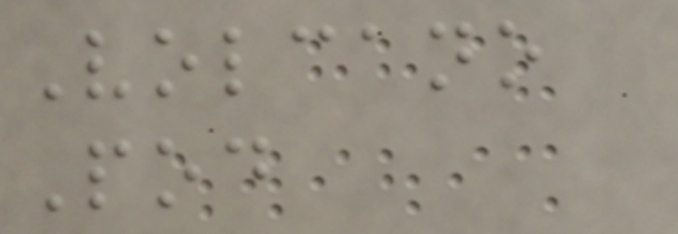Volcano
Pod
